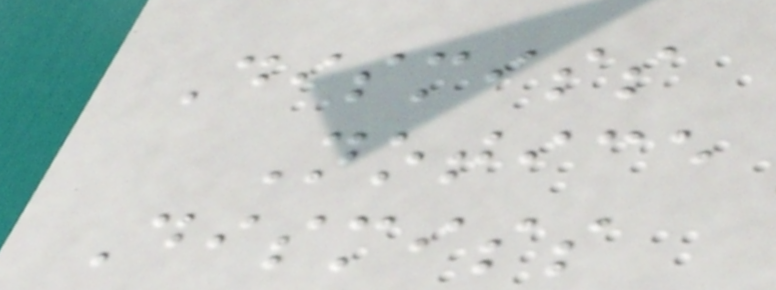Dismiss
Notice
Dismiss
